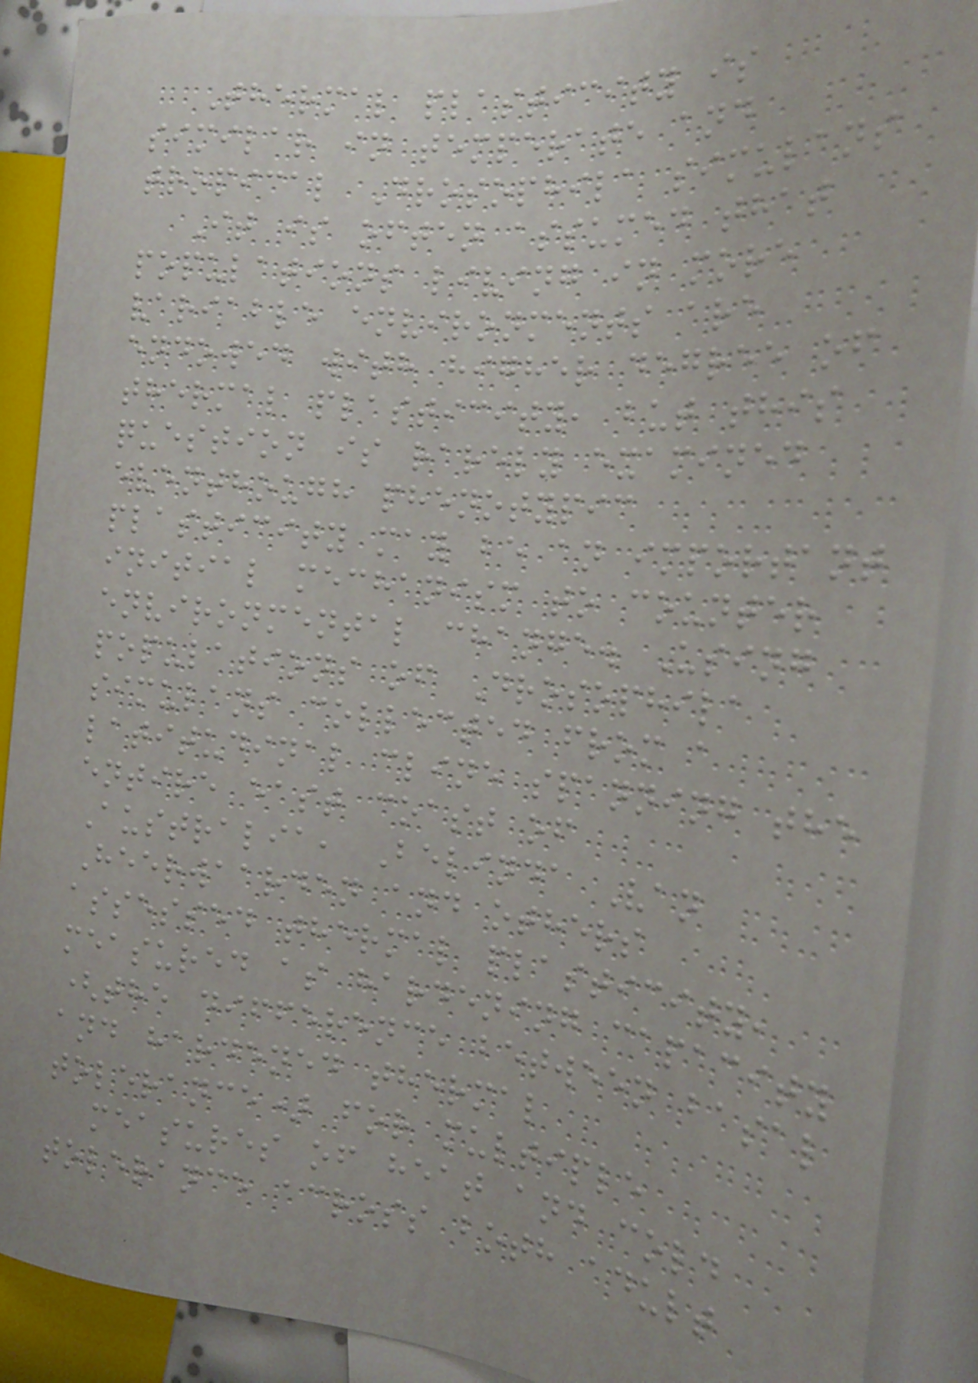Thermal plasticity is
similar in temperate and
tropical Drosophila simulans
It is often assumed that
populations living in more
variable environments are
endowed with higher degree of
thermal plasticity, but this
question is rarely examined
eventhough phenotypic
plasticity may be an important
initial mechanism to counter
environmental change. Using
populations of Drosophila
simulans collected from a
latitudinal cline spanning the
entire east coast of
Australia, Belinda Van
Heerwaarden and others
assessed thermal plasticity,
measured as hardening capacity
(the difference between basal
and hardened thermal
tolerance) for multiple
measures of heat and cold
tolerance across both adult
